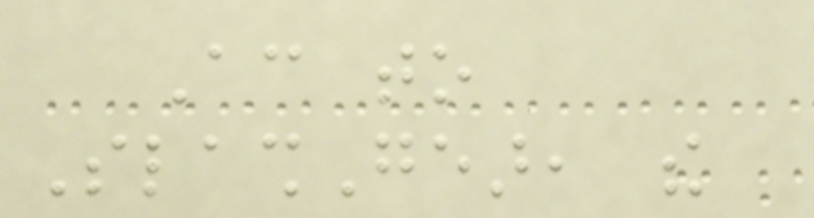According to
SlashGear, the
